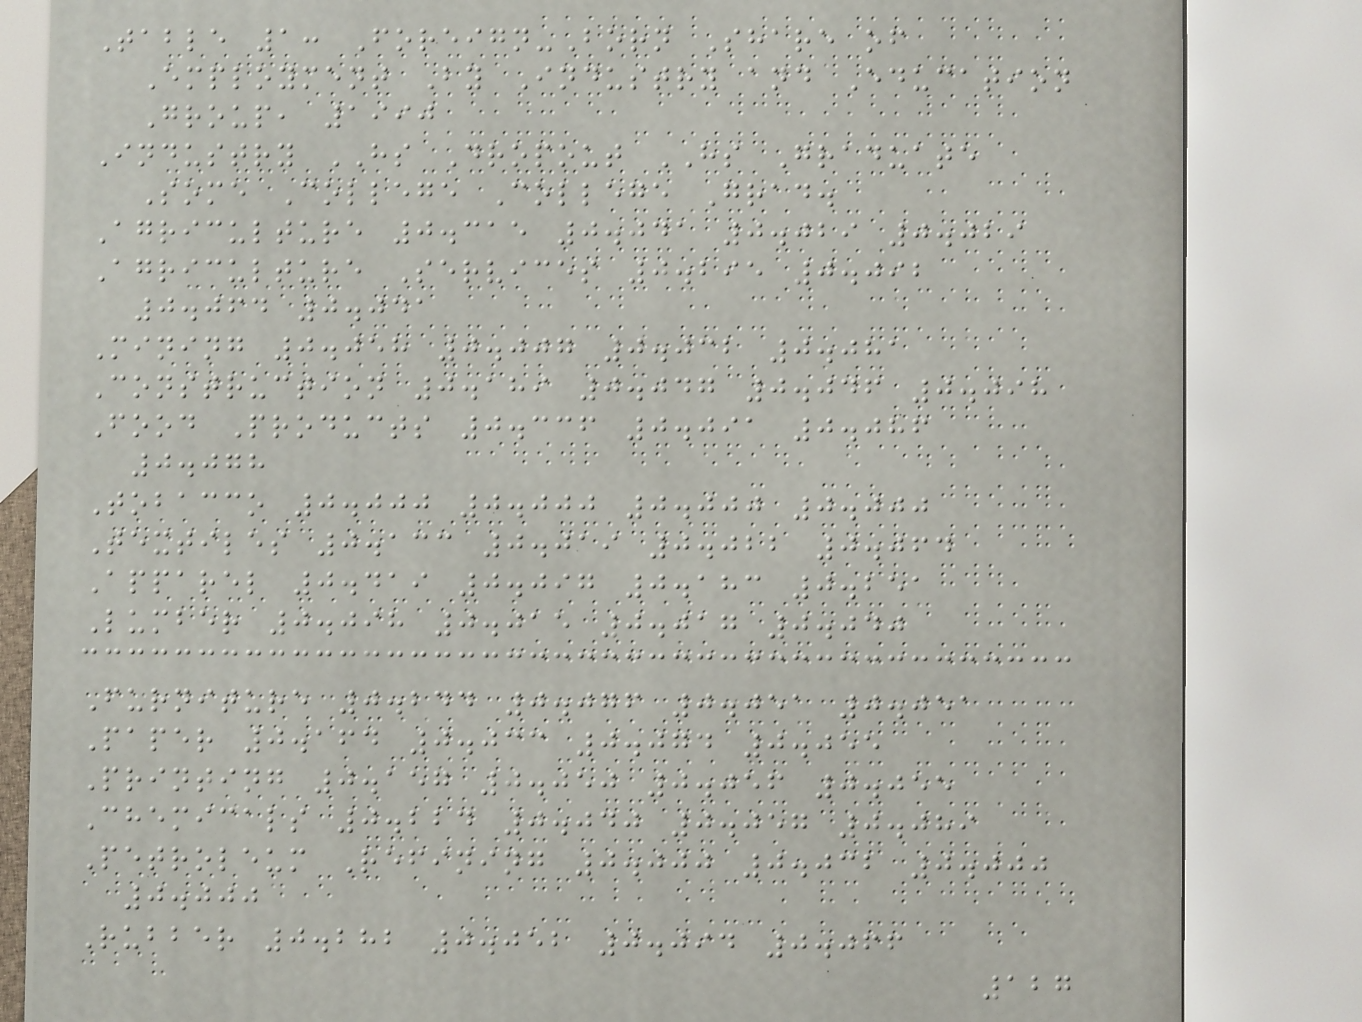Table 1: Foreign-Born Share of
Employment By Industry and Education
Group, 1990
Industry HS Dropout HS Graduate
Some College College Grad.
Agriculture 0.315 0.041 0.029 0.029
Agriculture Services 0.295 0.092
0.064 0.041
Mining 0.058 0.007 0.032 0.081
Construction 0.189 0.047 0.046 0.098
Food Products 0.336 0.091 0.086
0.078
Tobacco 0.000 0.000 0.000 0.000
Textiles 0.133 0.019 0.022 0.064
Apparel 0.419 0.097 0.183 0.251
Lumber 0.098 0.015 0.017 0.040
Furniture 0.244 0.076 0.051 0.051
Paper 0.164 0.033 0.074 0.055
Printing 0.157 0.050 0.056 0.055
Chemicals 0.224 0.040 0.057 0.089
Petroleum Refining 0.000 0.032 0.000
0.000
Rubber 0.282 0.052 0.094 0.066
127
